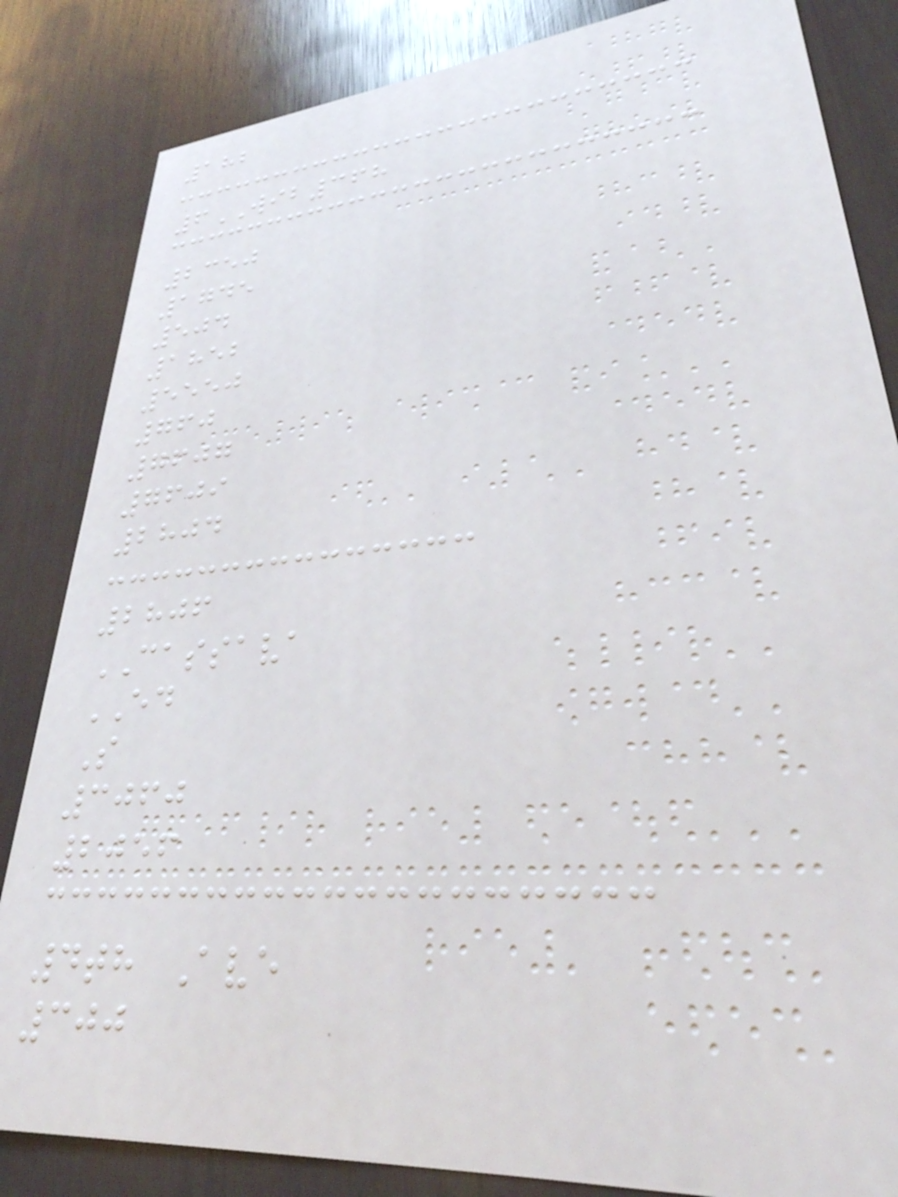182
6WIB368
2350
1745
504
1852
5550
760
7607
7609
2804
2806
CASSAVA
ED
S
3060
2056
4th Ave
300
